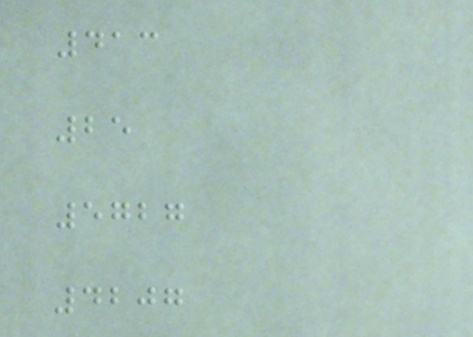413
25
5727
4207
